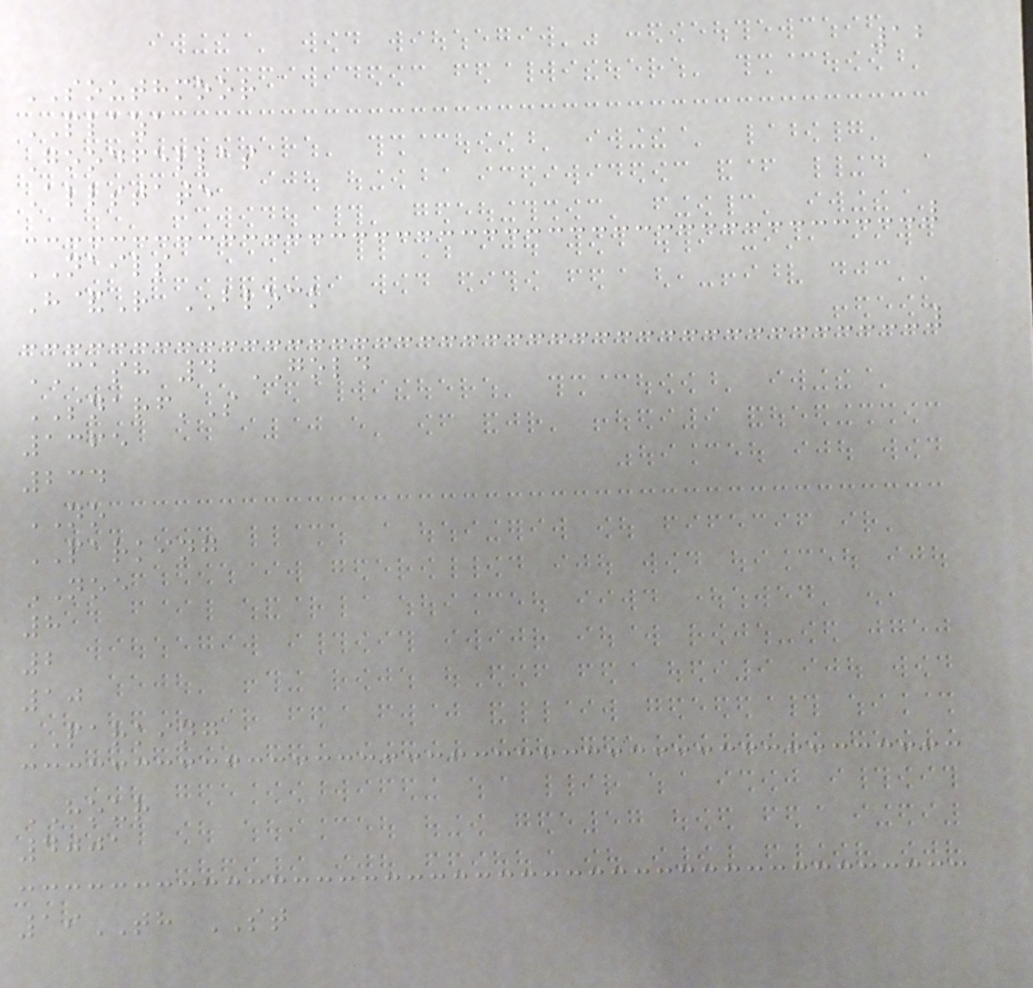12
SOUTHMOOR
PLAZA
Goodfellas
Allstate
NAILS
H&R BLOCK
CASH 4 GOLD
SNARF'S
1365
234
NO
PARKING
NOE
8
2
10
PARKING
HOUR
4001
19TH ST
